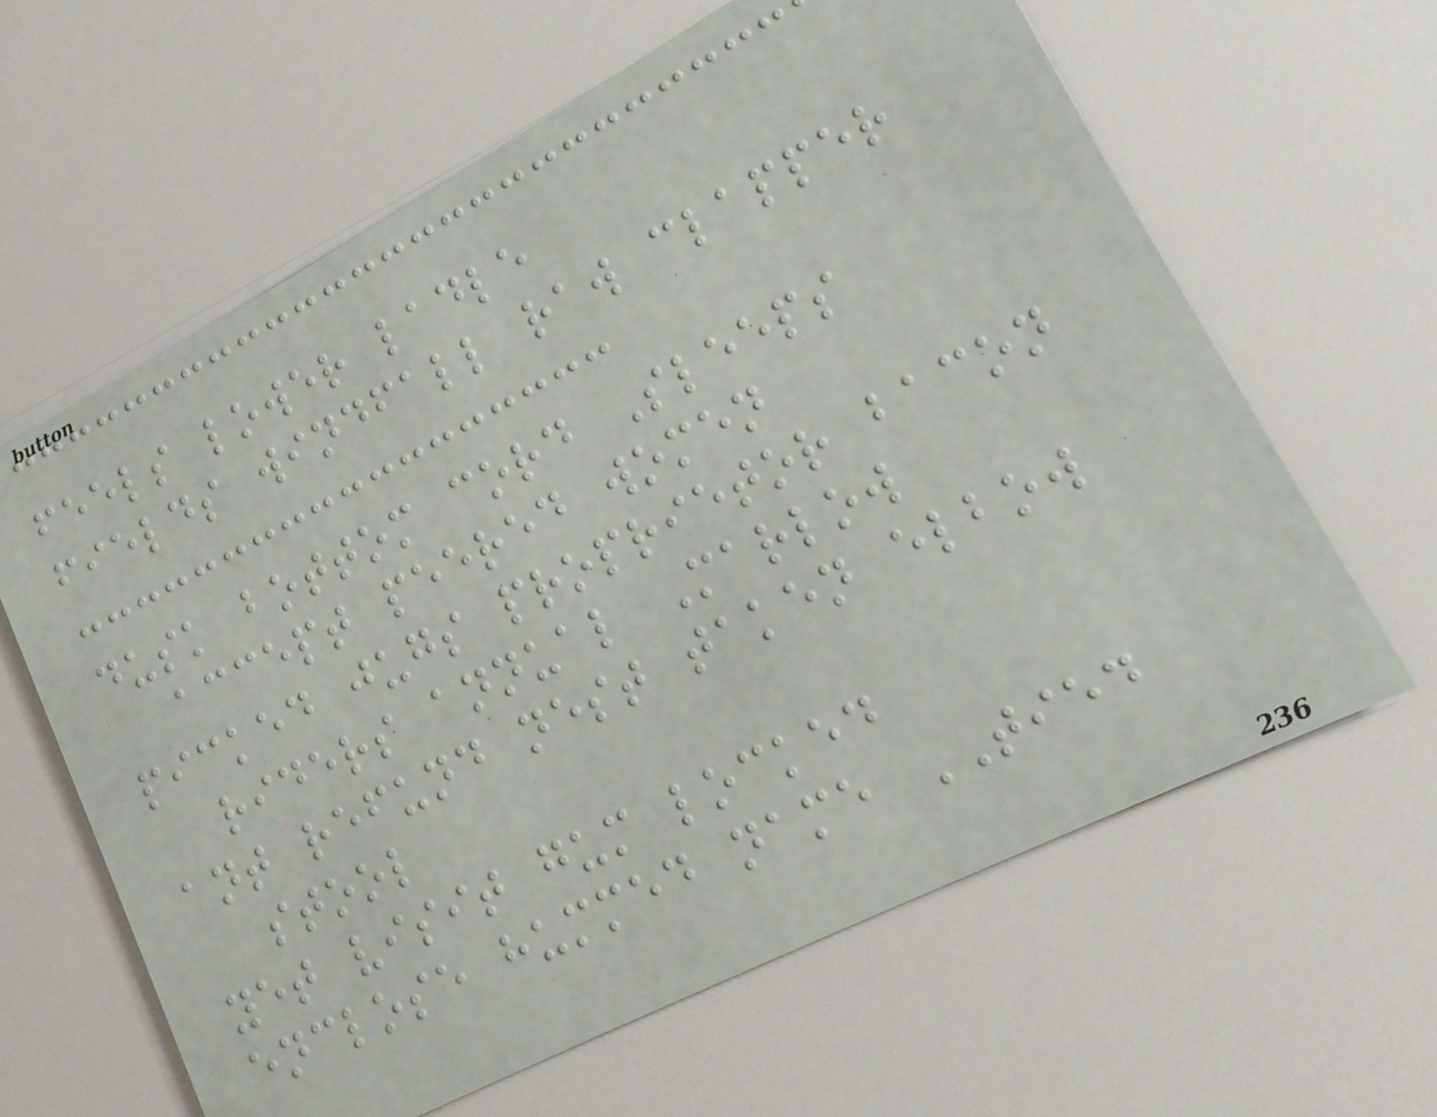feels lower ladle
fields windfall raw clapper
dusk bottom cord Sleeps
accept peered women
picked jugs proprietor bacon
riders annual Marlow
ant refund nest taken elbow
stool
yet visit gum locked
enclose hummed name TIED
